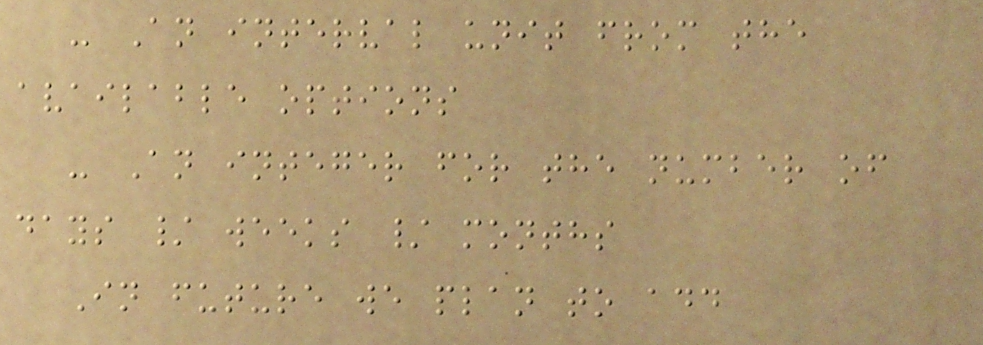- An interval unit from the
available options
- An integer for the number of
days / weeks / months
In future we plan to add
